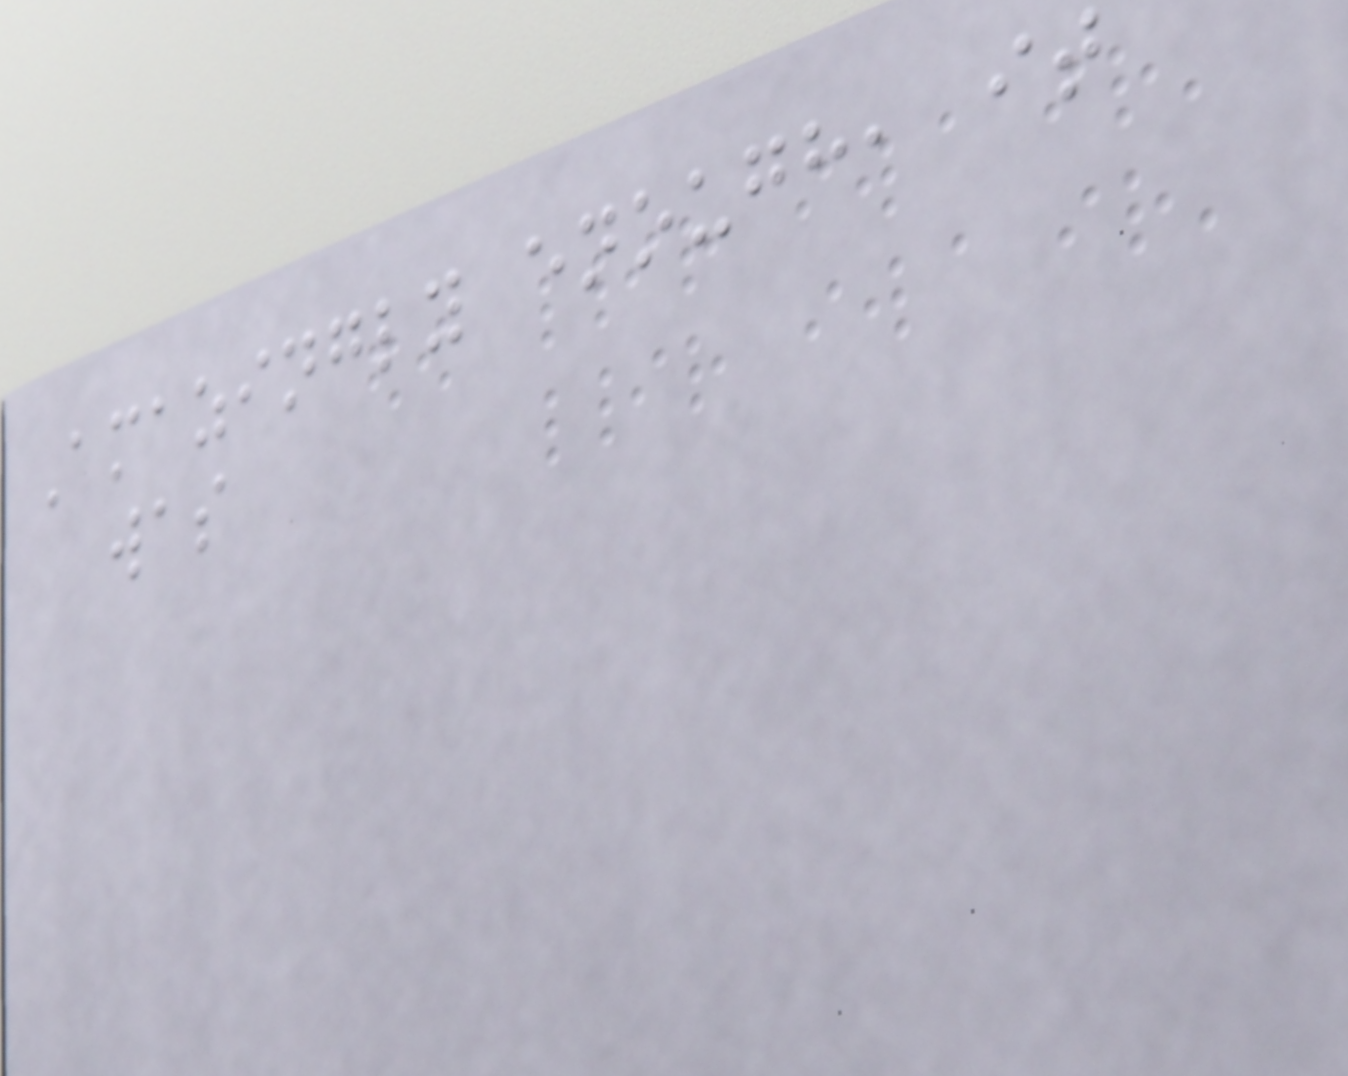Amazingly enough, it
was
